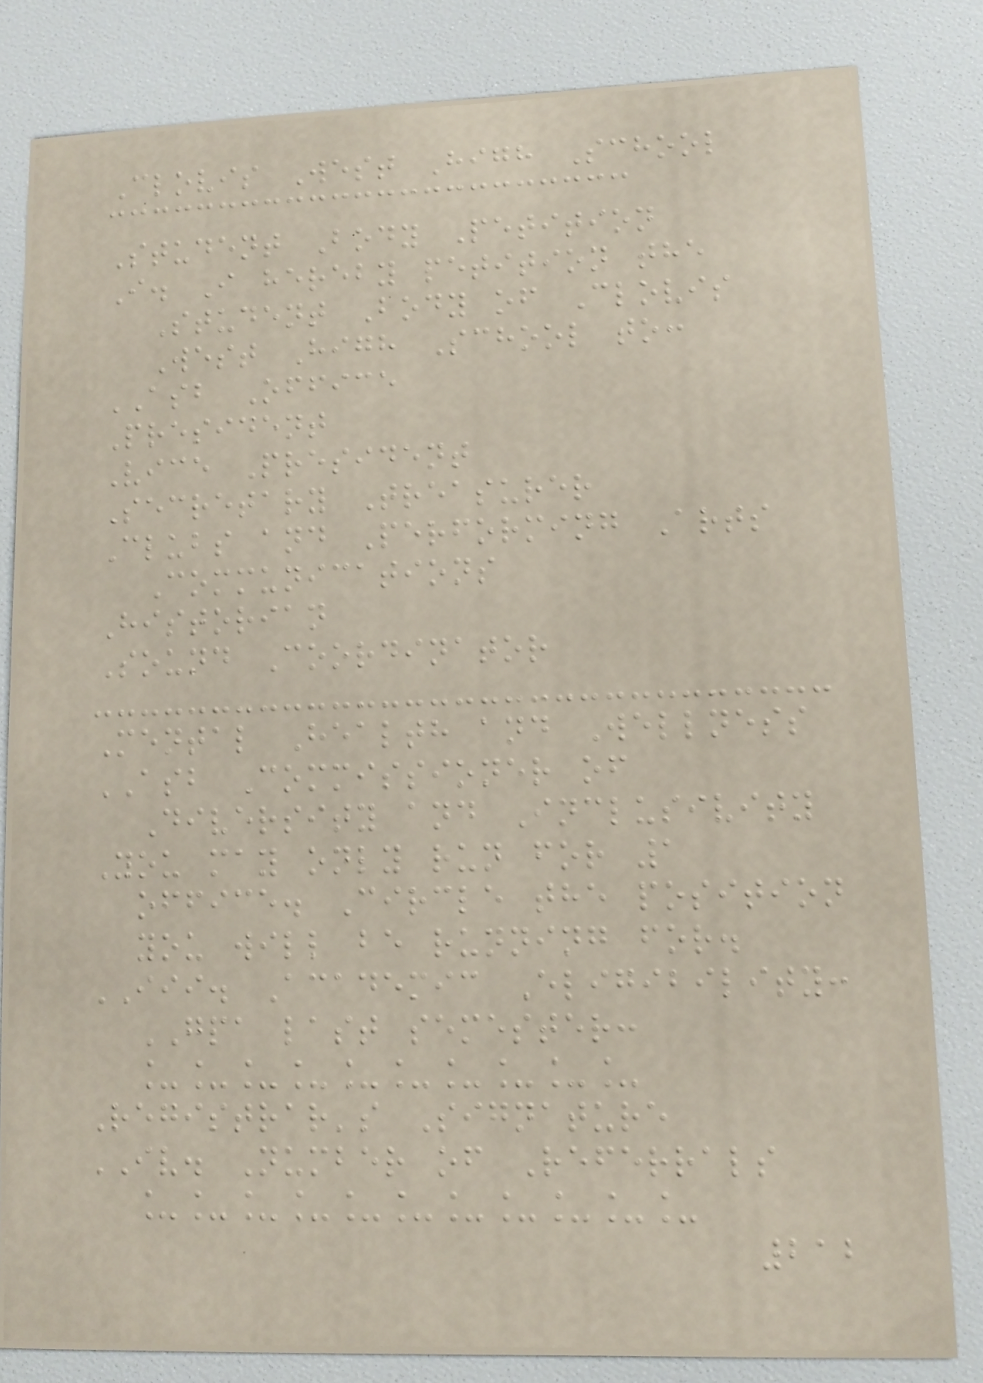Clovis West High School
Student Body Petition
I. I hereby petition the
Student Body of Clovis
West High School to:
ASB Office
President
Vice President
Secretary Treasurer
Clubs and Performing Arts
Communications
Historian
Sound Coordinator
Mental Health and Wellness
ASB Commissioner of
Diversity and Inclusivity
You may only run for 1
office. Circle the position
you will be running for.
III. Academic Eligibility:
GPA last semester:
__________
Registrar's Signature
IV. Number of Referrals
___________
212
